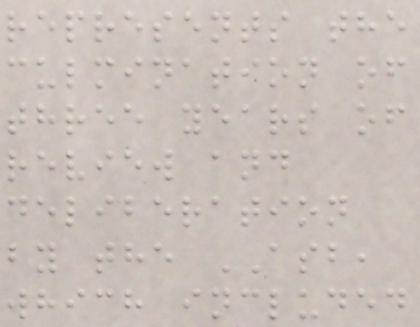represents the
culmination of
three years of
review and
deliberation
by the ASB,
which included
